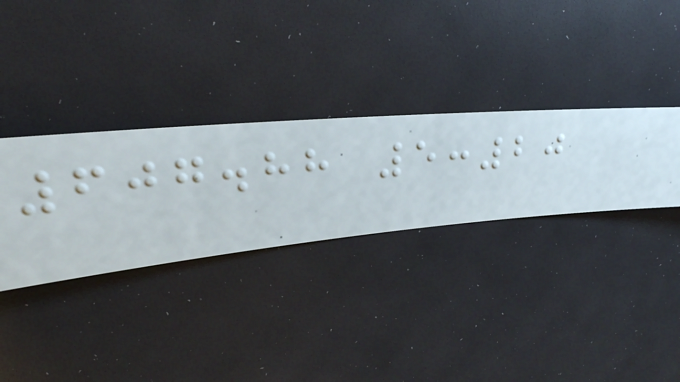607.88 5:20
